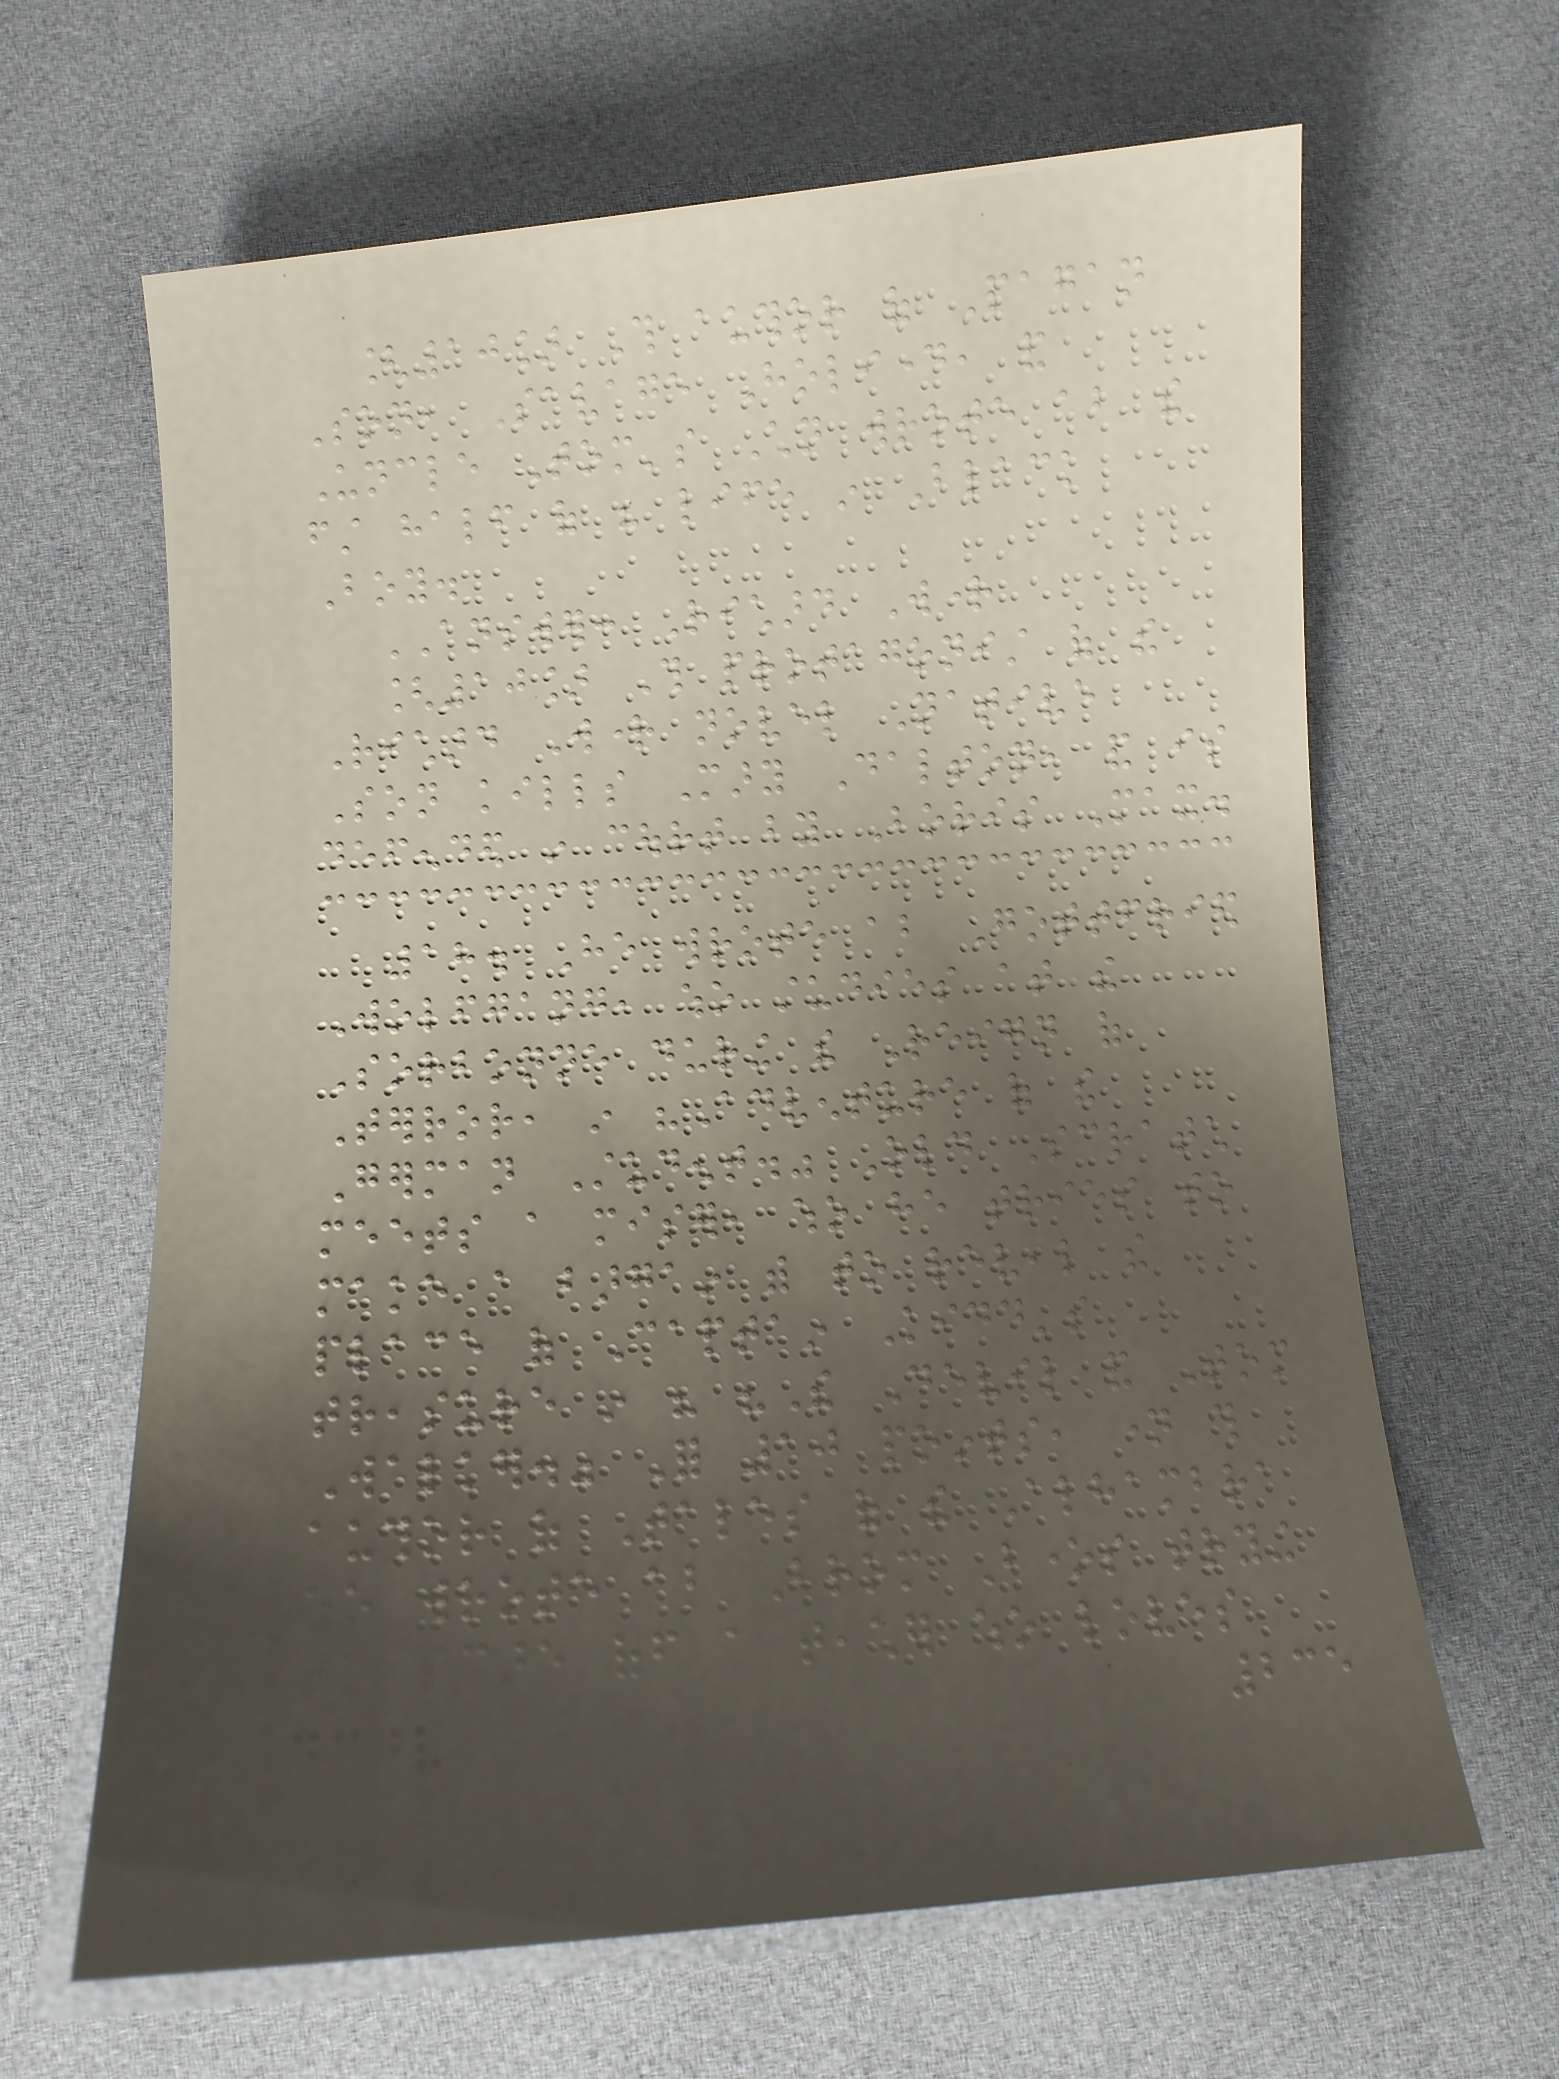[10] This author of Pagan
Son, Savage Holiday, and
Uncle Tom's Children wrote about the
first half of his life in Black
Boy.
ANSWER: Richard Wright
[10] This protagonist of the
Richard Wright novel Native
Son kills Mary Dalton, and is
defended in court by Boris Max.
18. He wrote about Gottfried
Wolfgang, who studies at the
Sorbonne during the Reign of
Terror, in "Adventure of the
German Student." Old Scratch
meets a miser, who he tries to
make a bargain with to reveal the
place of Captain Kidd's
treasure in his "The Devil and Tom
Walker." For 10 points, name this
author of Tales of the Alhambra
who wrote about Brom Bones trying
to scare off a teacher who loves
235
